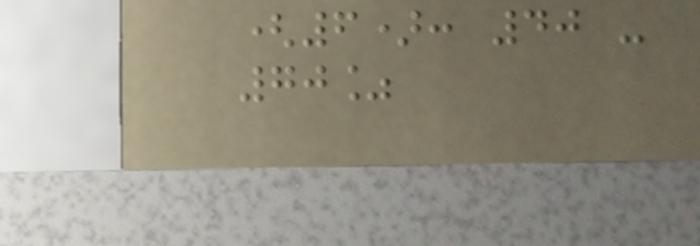(6): 40 -
70%
